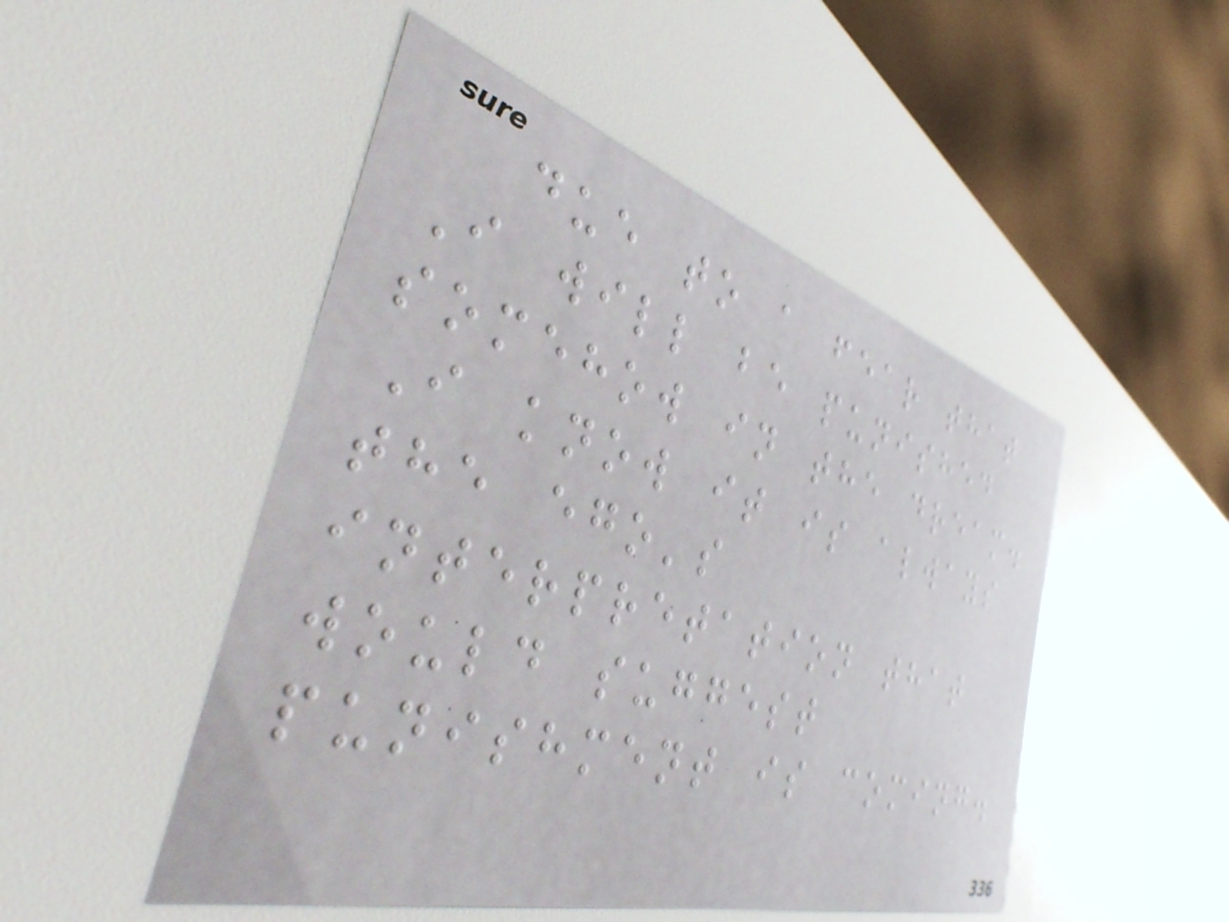due to a fear that
I will be punished
somehow in the dream.
I know it is always
the ego's
interpretation that
would suggest
punishment is coming.
